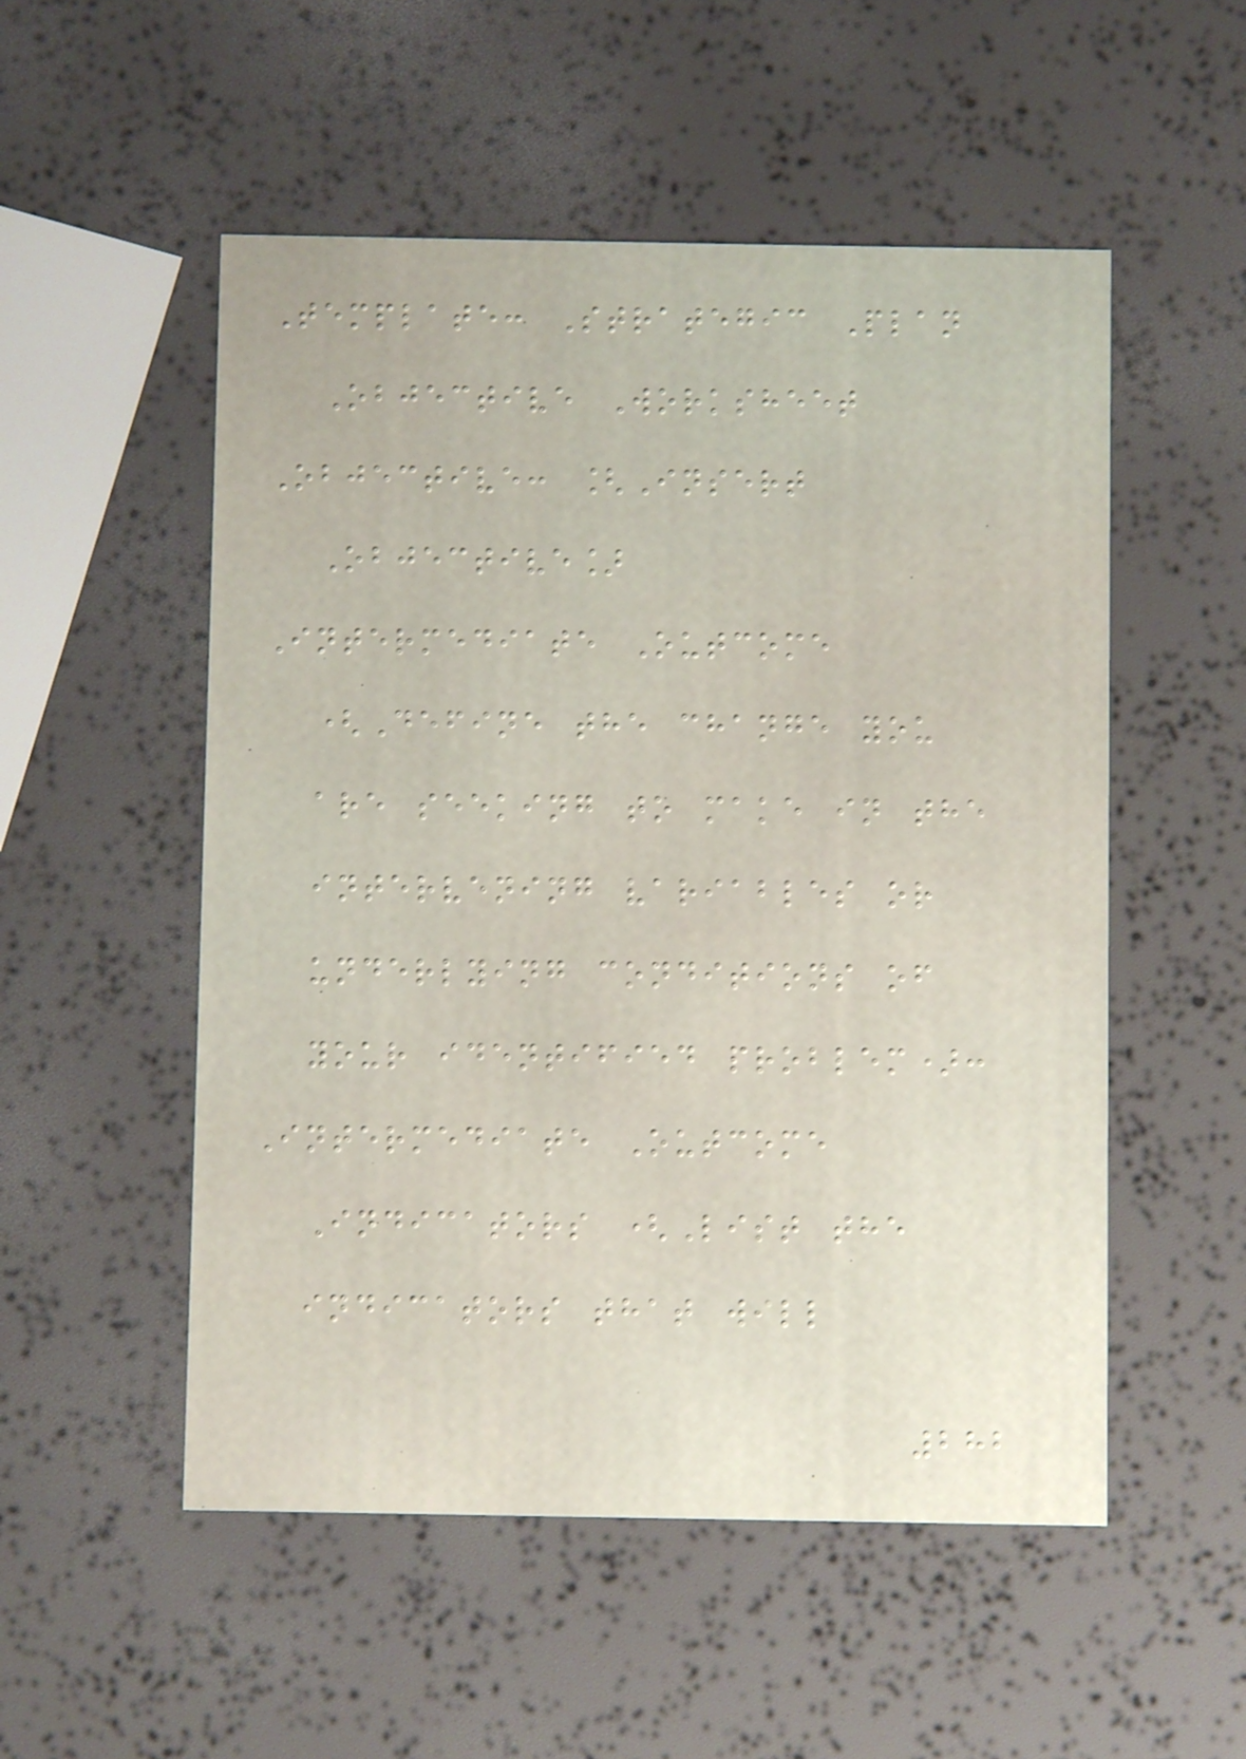Template: Strategic Plan
Objective Worksheet
Objective: [Insert
Objective]
Intermediate Outcome
(Define the change you
are seeking to make in the
intervening variables or
underlying conditions of
your identified problem):
Intermediate Outcome
Indicators (List the
indicators that will
282
